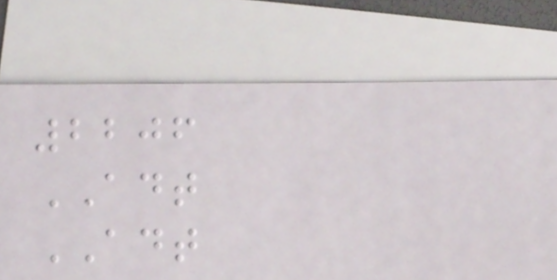2206
ADT
ADT
